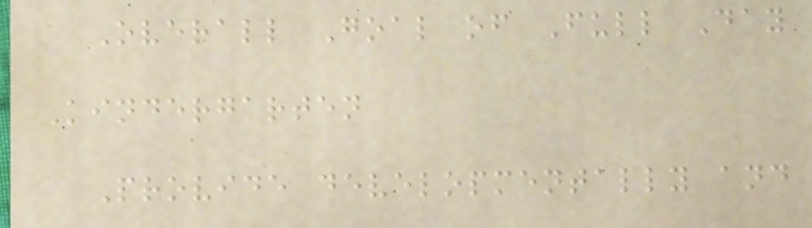Overall Goal of Full Day
Kindergarten
Provide developmentally and
